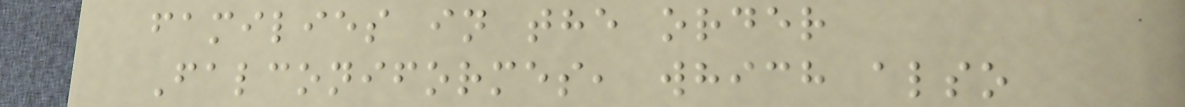families in the order
Falconiformes, which also
